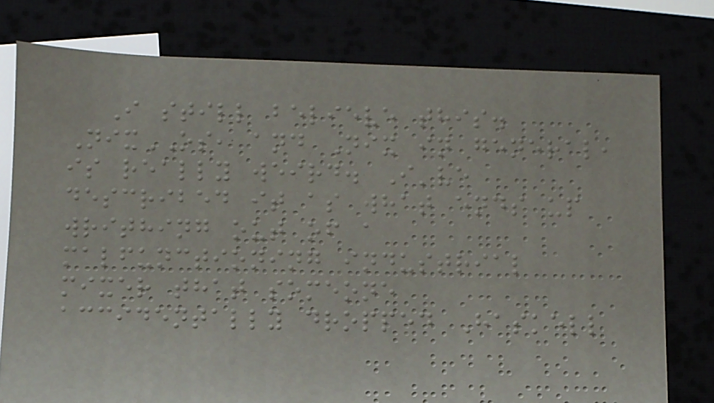I still believe this.
NixOS, and Nix in general,
is really weird. I've
described it as what ends up
writhing out of a
malfunctioning industrial
mixer that someone
accidentally dropped Haskell
